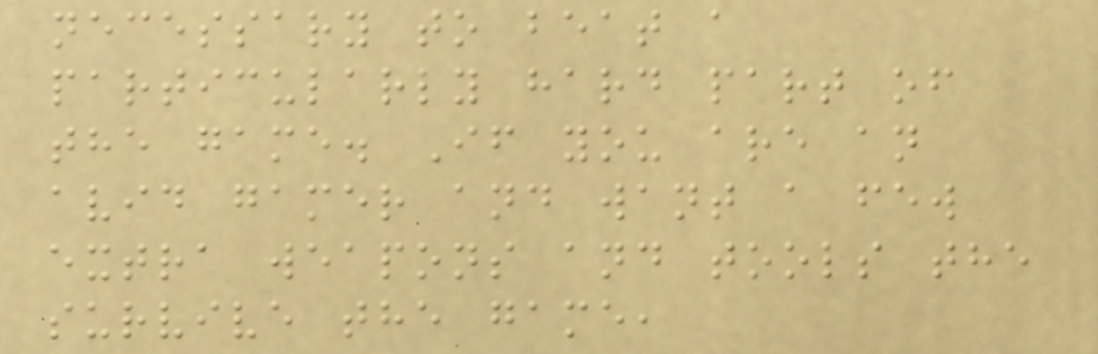necessary to beat a
particularly hard part of
the game. If you are an
avid gamer and want a few
extra weapons and tools the
survive the game,
